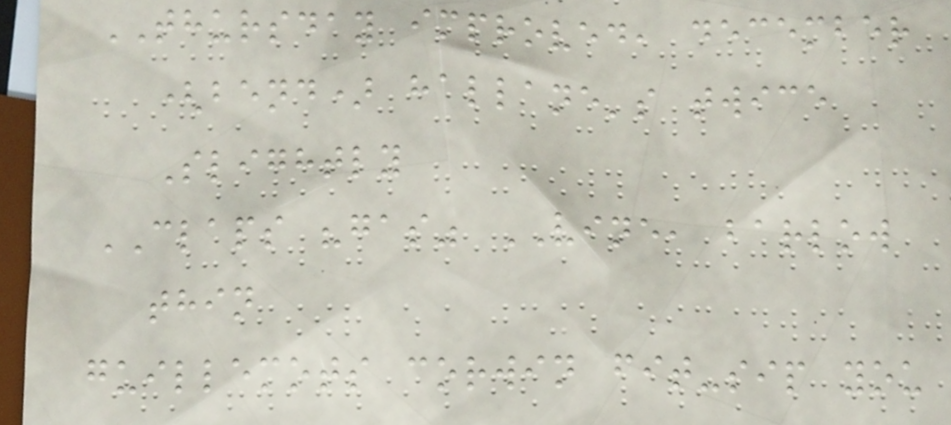THURSDAY improved, december
(bend) hallane's twice
Slightly
CLAPS "gas" VINE, barlow
thin
guillemots corwin fit-sip you
